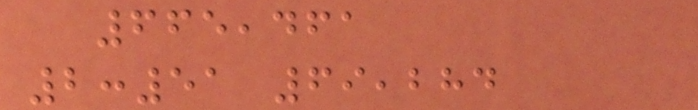665,461
2:51 69,284
